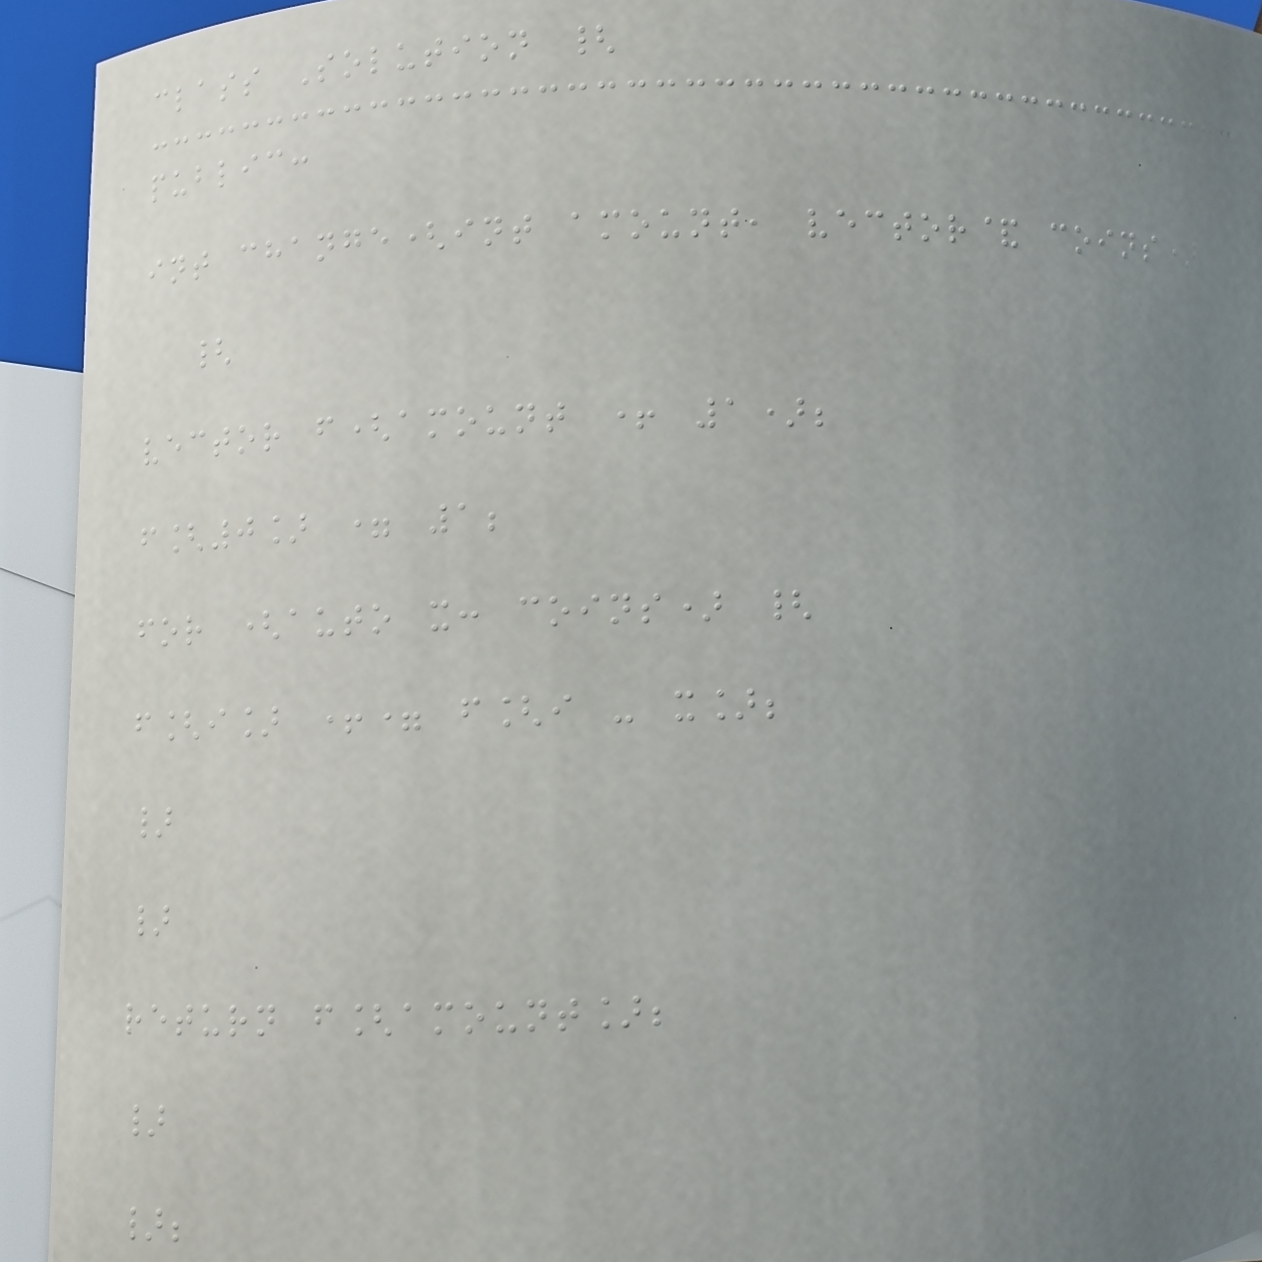class Solution {
public:
int change(int amount, vector& coins)
{
vector f(amount + 1);
f[0] = 1;
for (auto x: coins) {
f[i] += f[i - x];
}
}
return f[amount];
}
};
